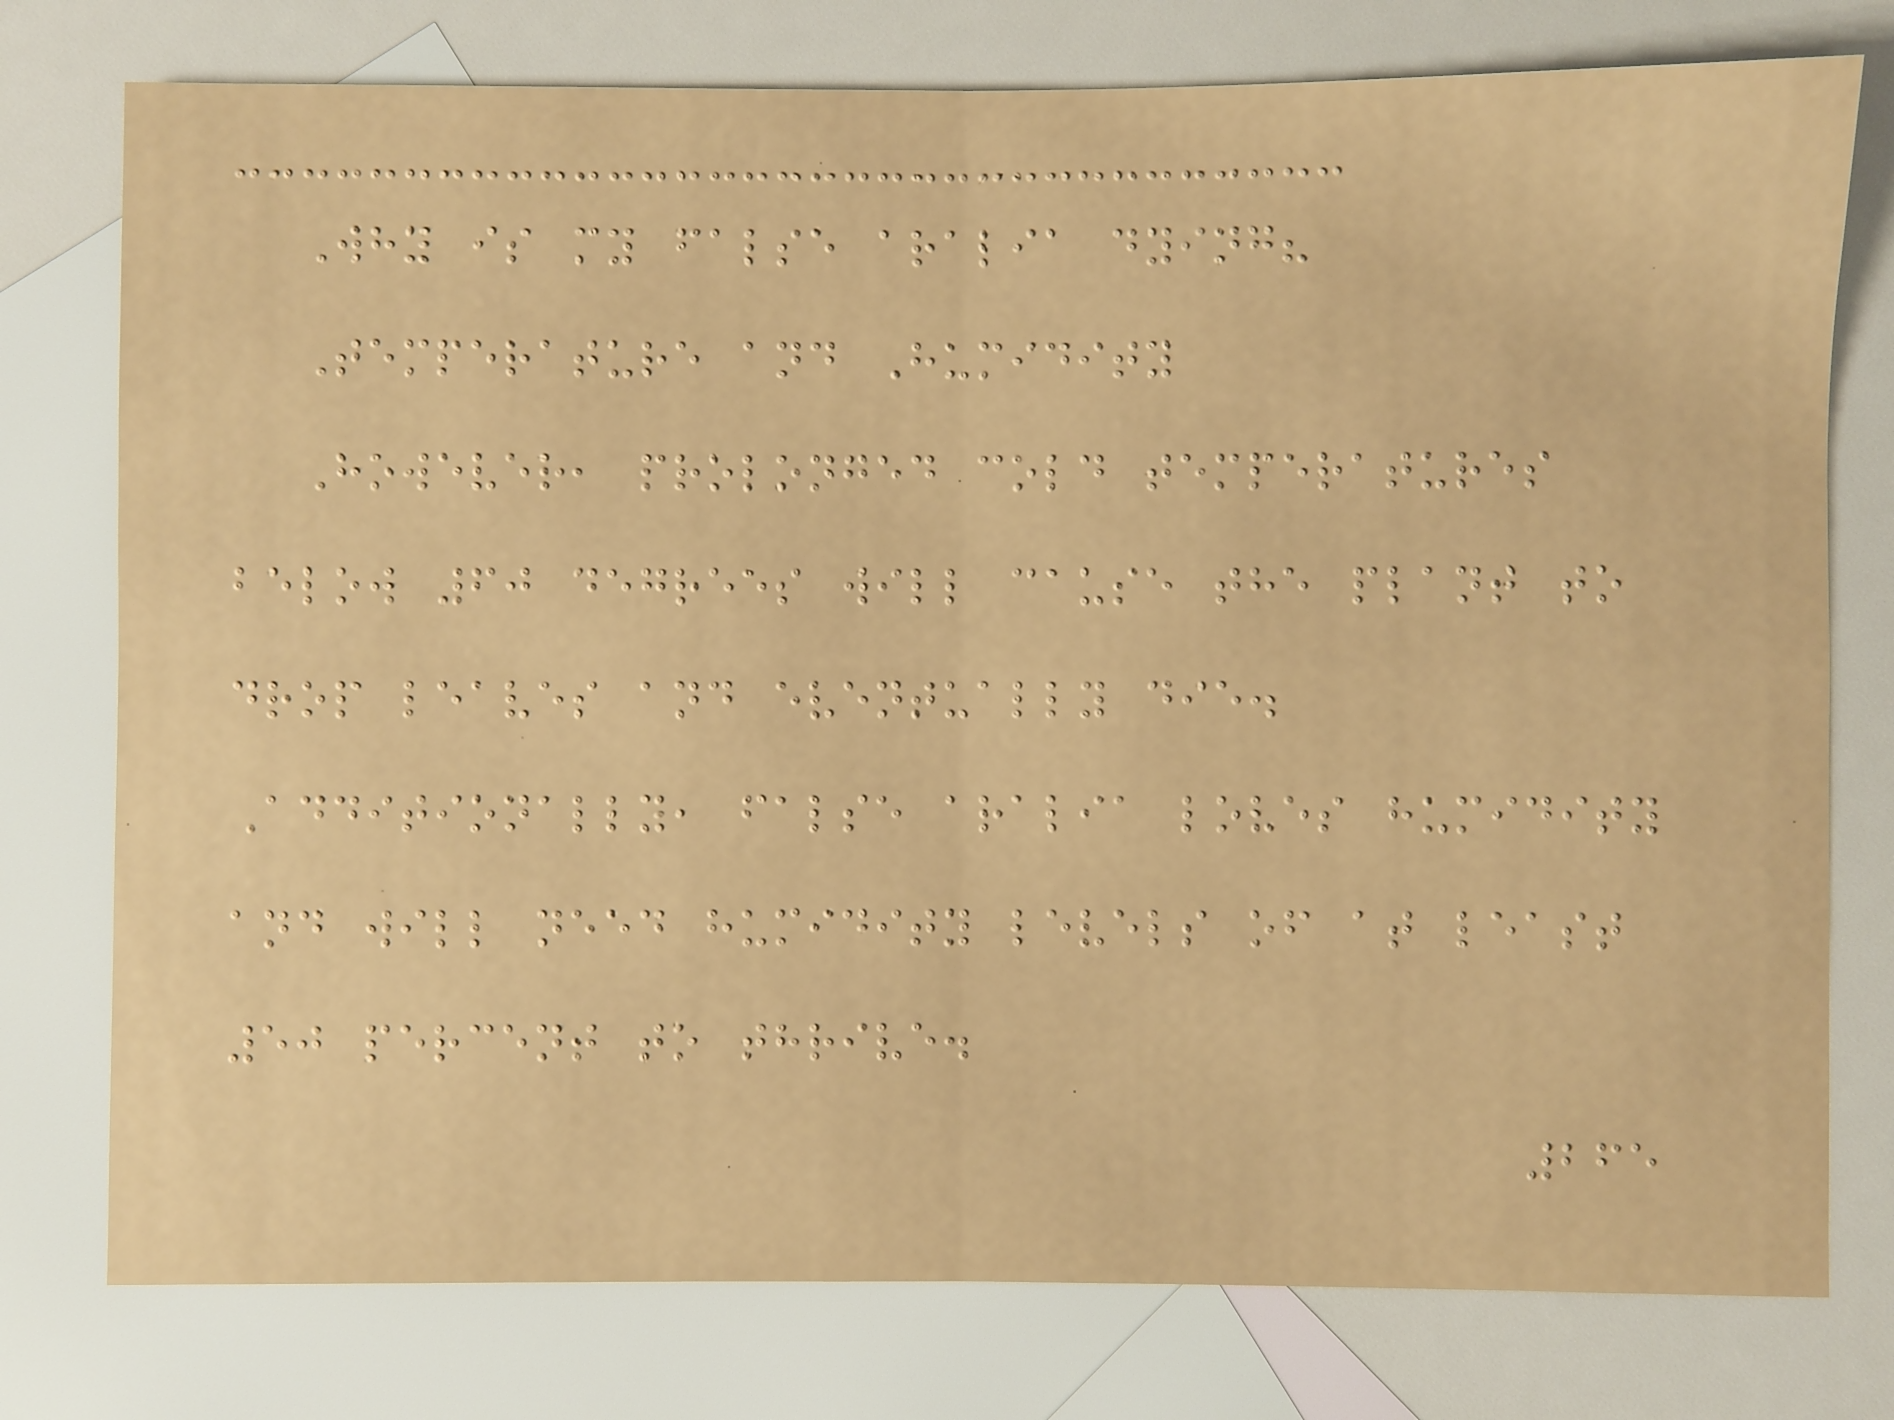Why is my false aralia dying?
Temperature and Humidity
However, prolonged cold temperatures
below 60 degrees will cause the plant to
drop leaves and eventually die.
Additionally, false aralia loves humidity
and will need humidity levels of at least
50 percent to thrive.
265
